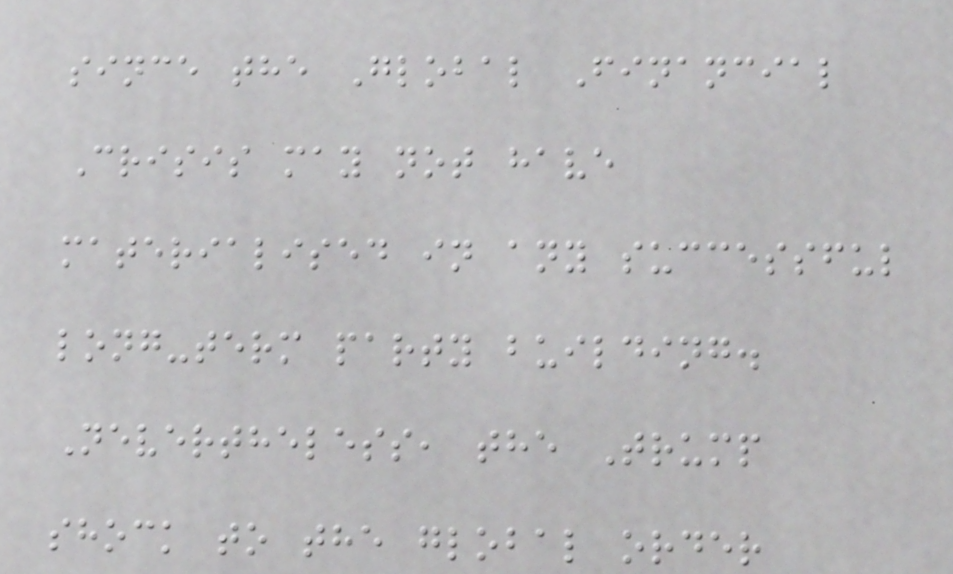since the Global Financial
Crisis may not have
materialised in any successful
long-term party building.
Nevertheless, the Trump
shock to the global order
